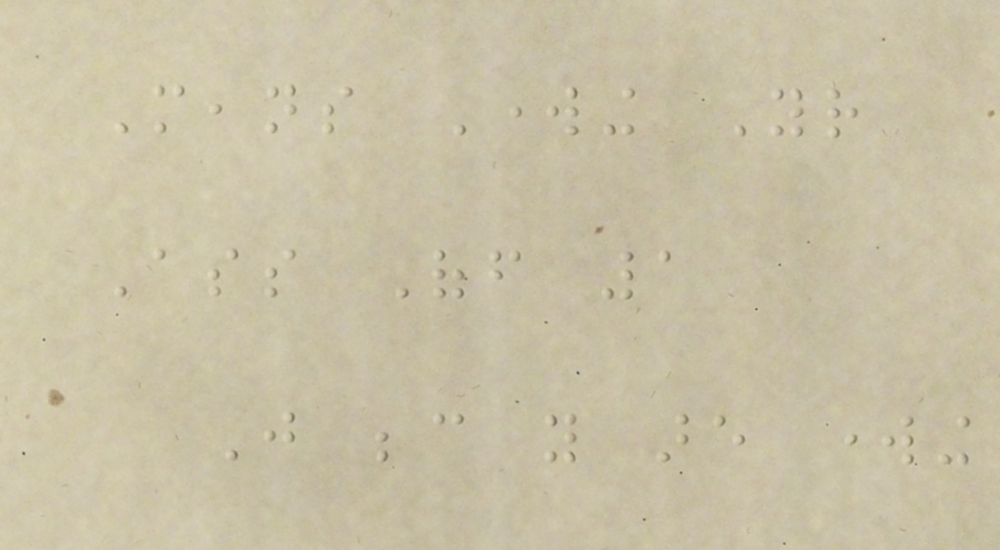Means Working Your
Ass Off 1
Just because you are working
